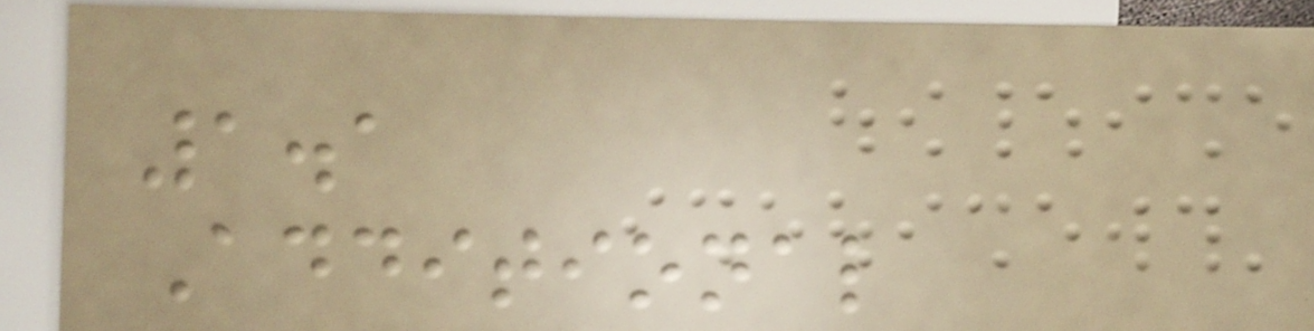1.1
Additional
